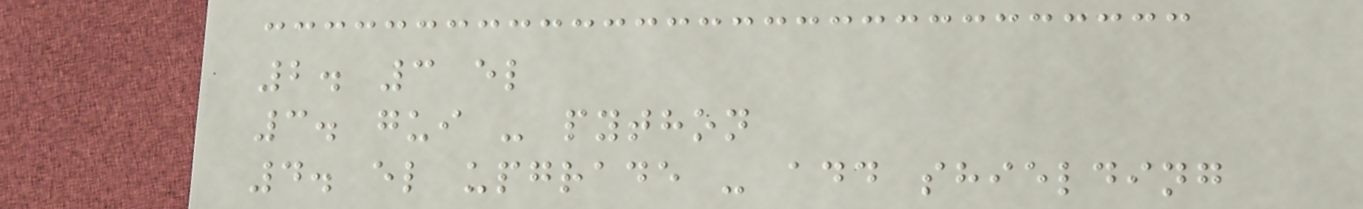2. 3 el
3. gui - python
4. el upgrade - add shielding
